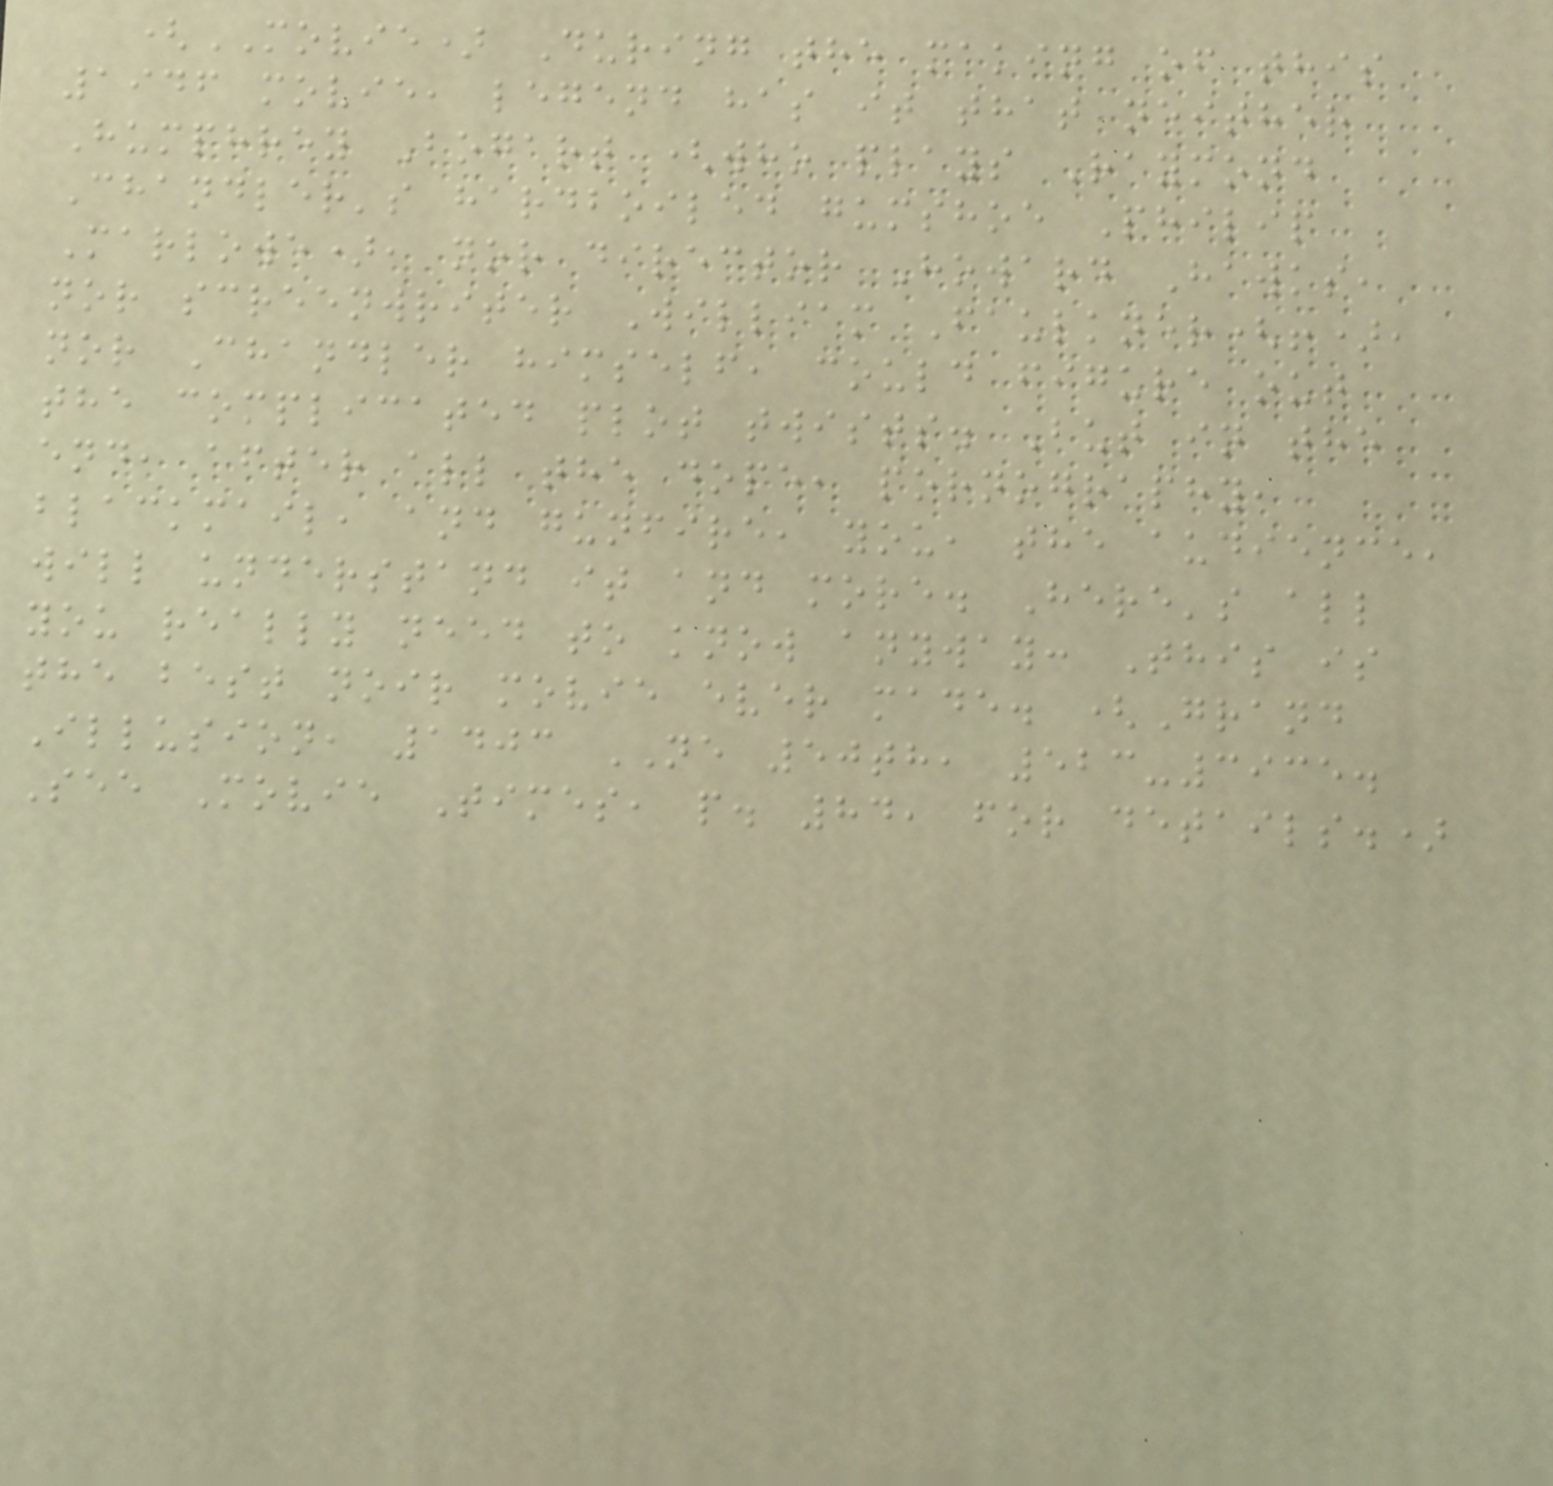(MOVIE) During the making of this
1946 movie, legend has it that neither
Humphrey Bogart (who plays Raymond
Chandler's hardboiled gumshoe Philip
Marlowe), nor director Howard Hawks,
nor screenwriter William Faulkner(!),
nor Chandler himself, could figure out
the complicated plot twists. But in the
end, after all the dope, pornography,
blackmail, and gunfire, you, the audience,
will understand it and more. Here's all
you really need to know anyway: This is
the best noir movie ever made. (Grand
Illusion, 1403 NE 50th, 523-3935.
See Movie Times, p. 84, for details.)
